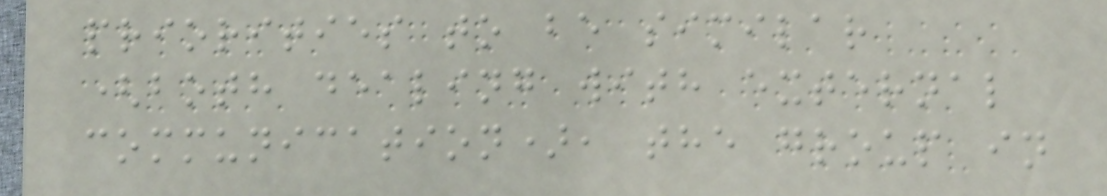priorities to be similar
(both dealing with external
communication), the group in
